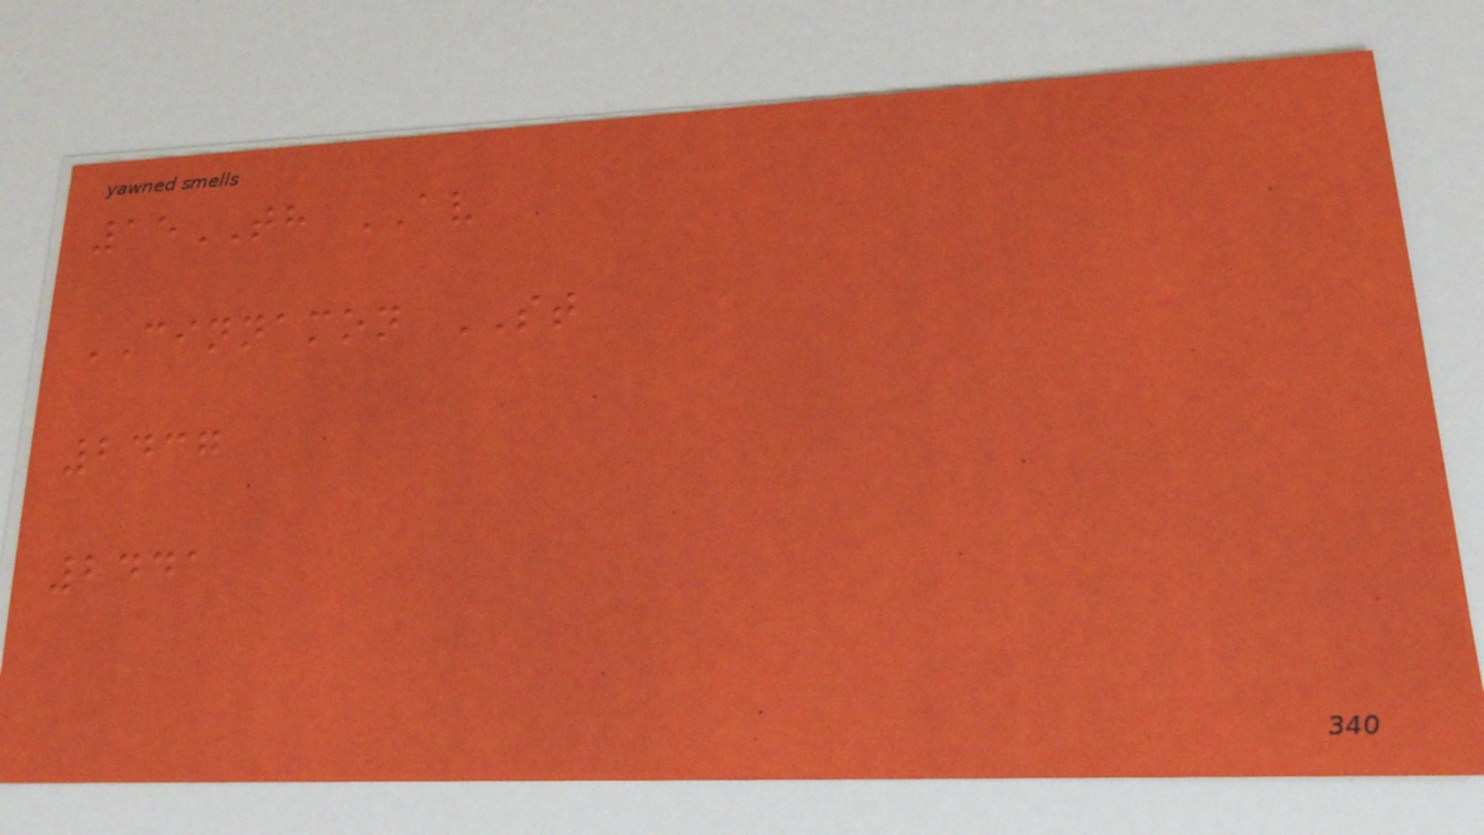15TH AV
CINNAMON ST
2437
2441
